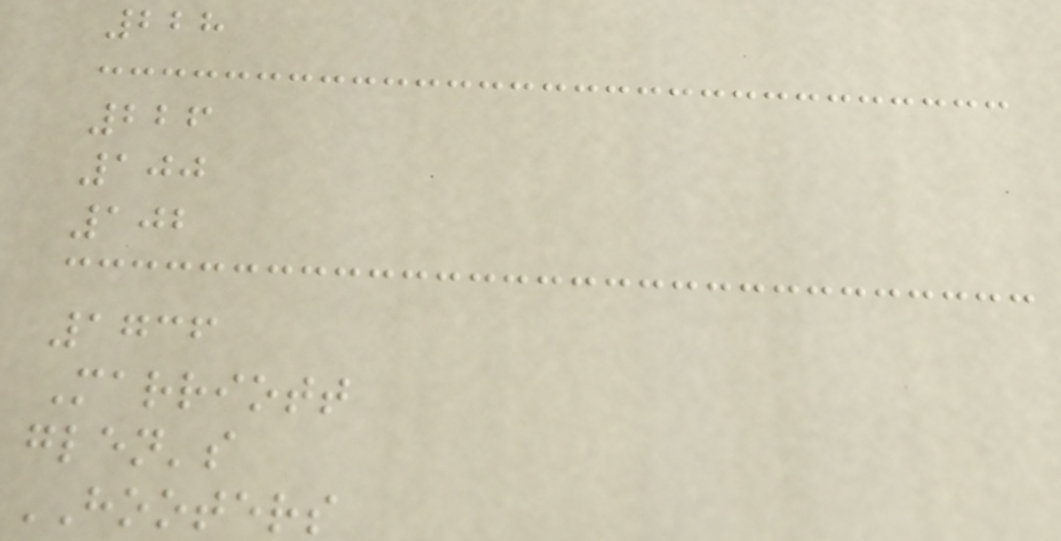228
226
100
102
1736
Marriott
glen's
HOOTERS
